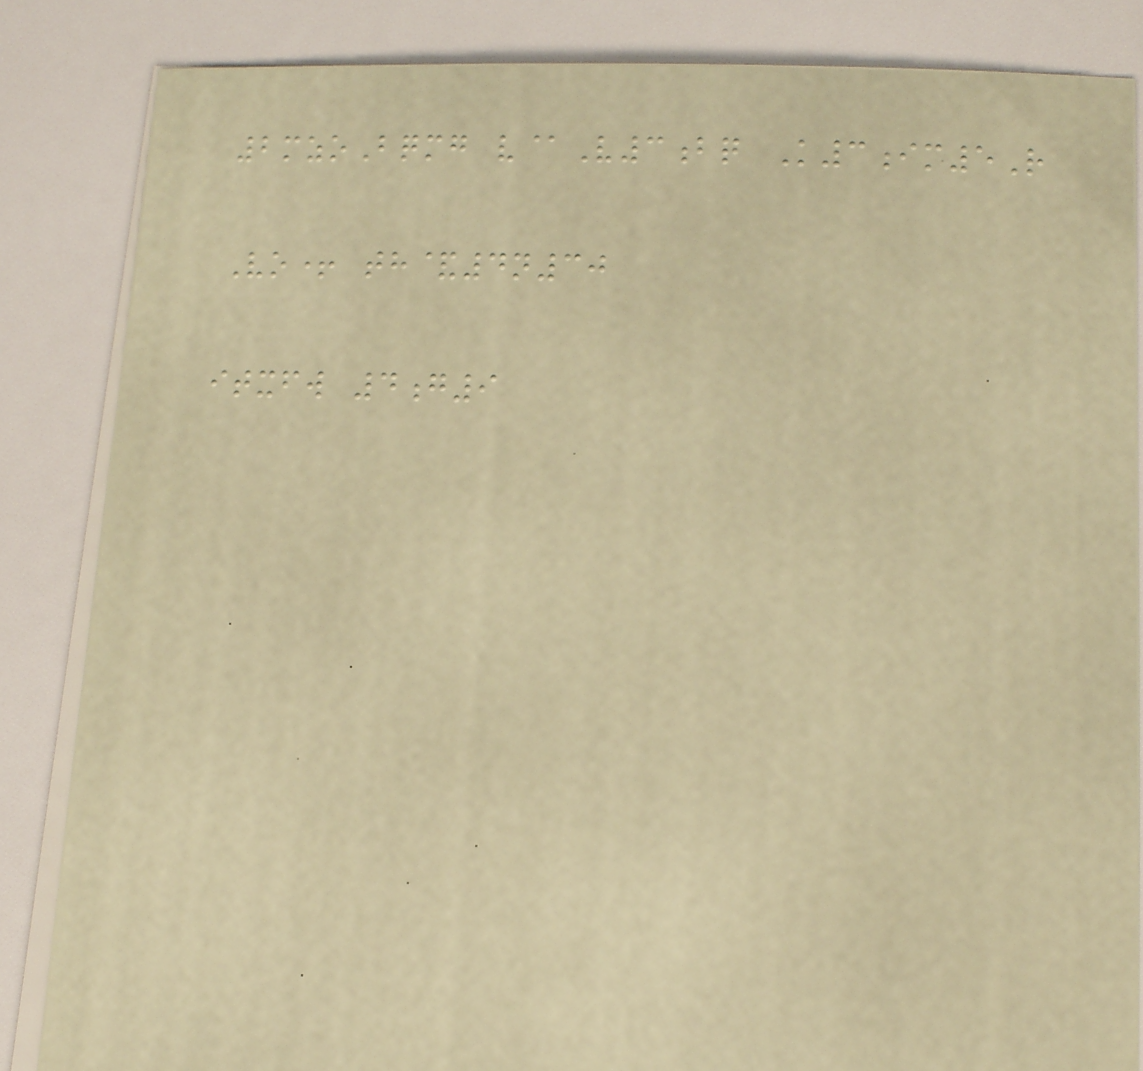2mzoBqmg v@V3bq K3im5R
Vo+ th&4n30
itxfw 4g9
